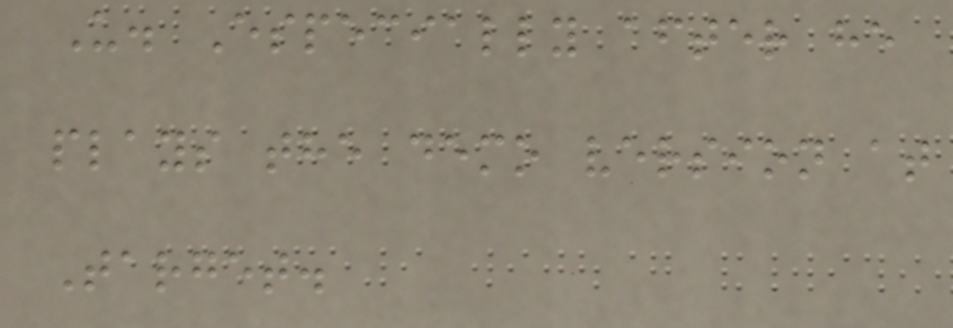U. Especially after he
plays the demo version at
Target.
